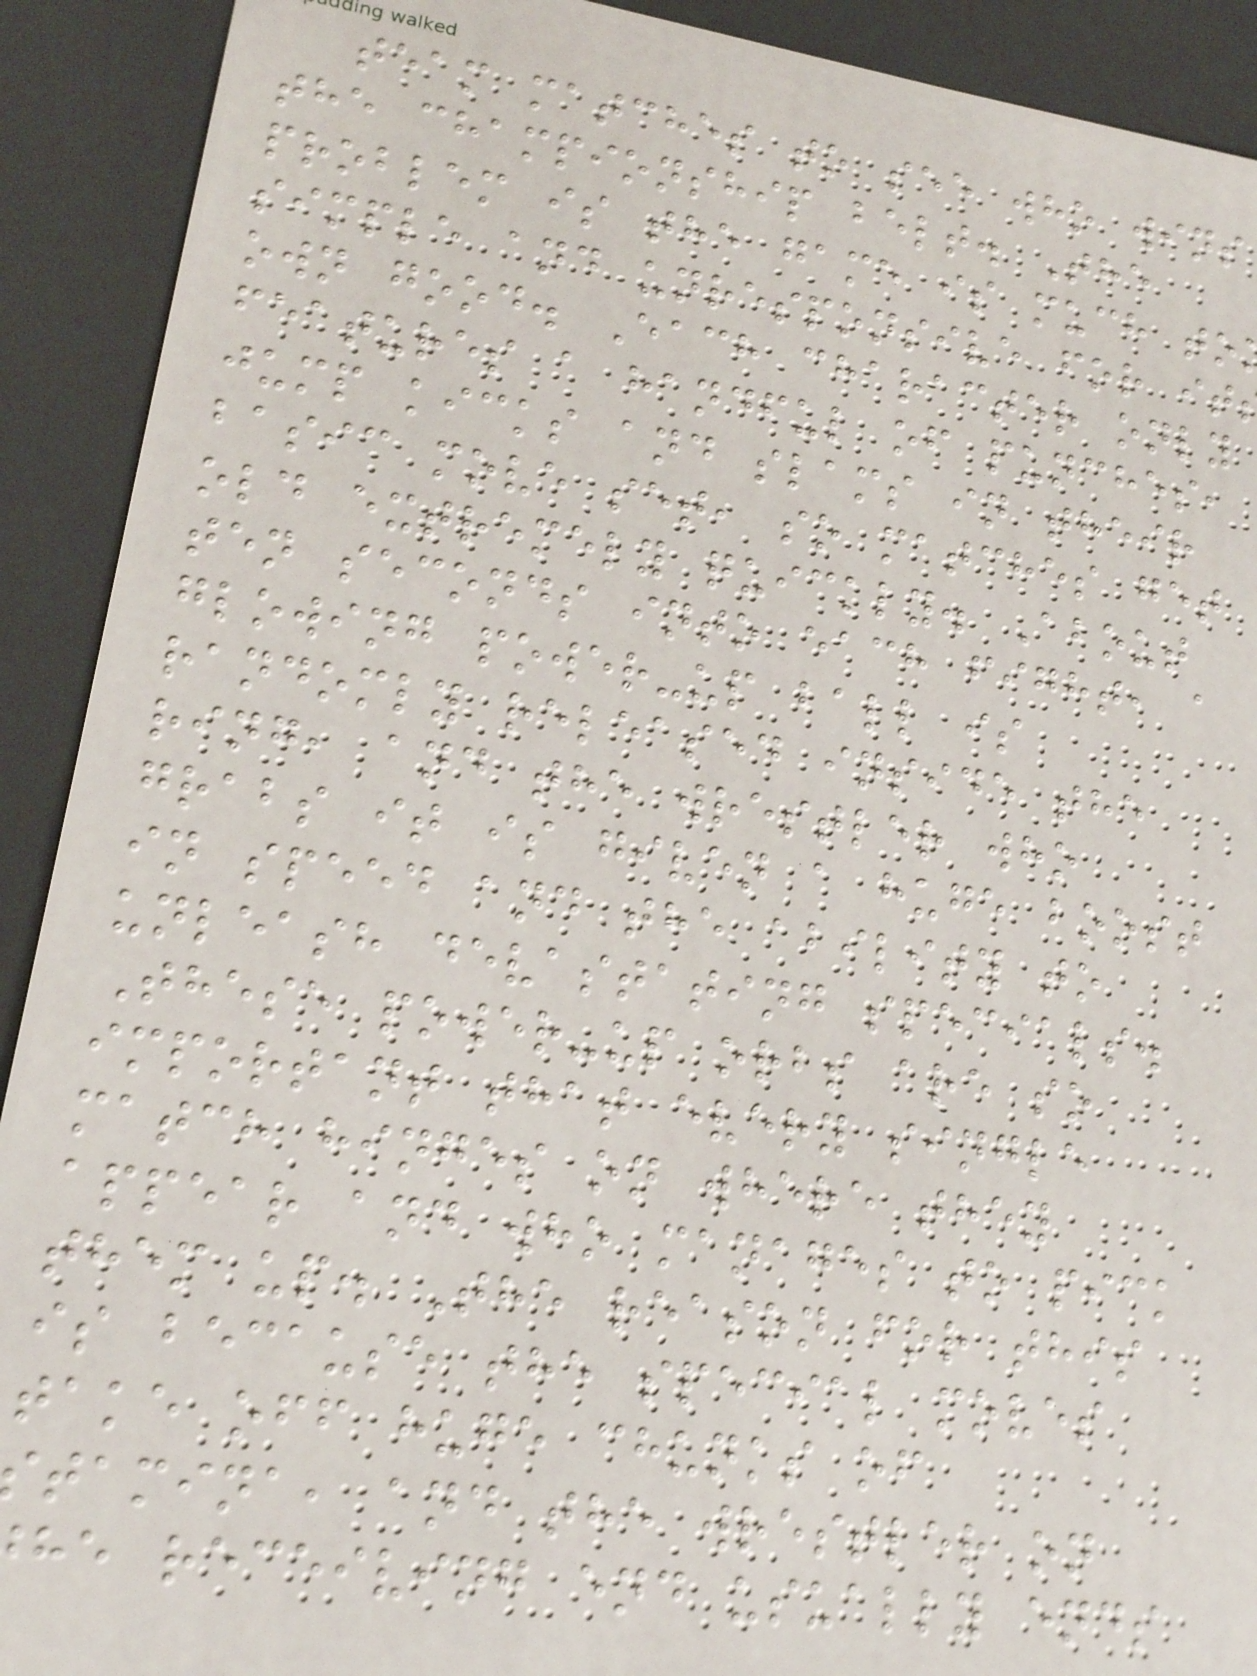team matches to see who wins
the championship belt. The
problem is the game is much to
simple and unresponsive for it
own good. Each character only
features a handful of punches,
jump kicks and slams in their
basic move set, so matches get
old extremely quickly. About
ten seconds into each fight, a
glowing power-up ball is
randomly released inside the
ring, and the wrestler who
grabs it is given a huge boost
in speed and the ability to
unleash devastating specials.
These power-up orbs are so
important that every single
match hinges on where they
appear and who manages to pick
them up. The reason for this
is because the special moves
take off huge chunks of
tamina, and the wrestler on
he receiving end usually ends
